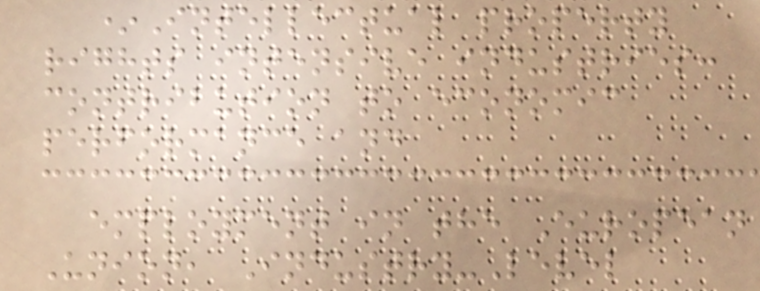*Intellectual property
rights intensive industries:
contribution to economic
performance and
employment in the European
Union, Industry-Level
